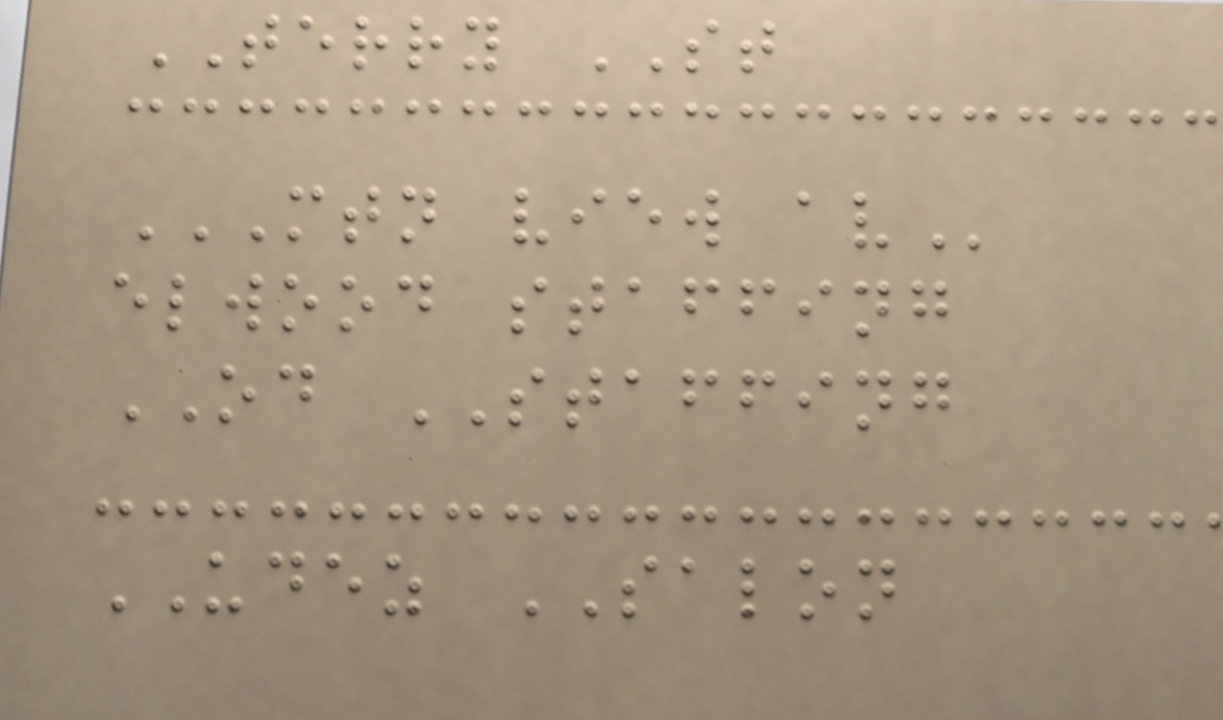TERRY ST
MTN VIEW AV
elwood staffing
OD STAFFING
UDEZ SALON
